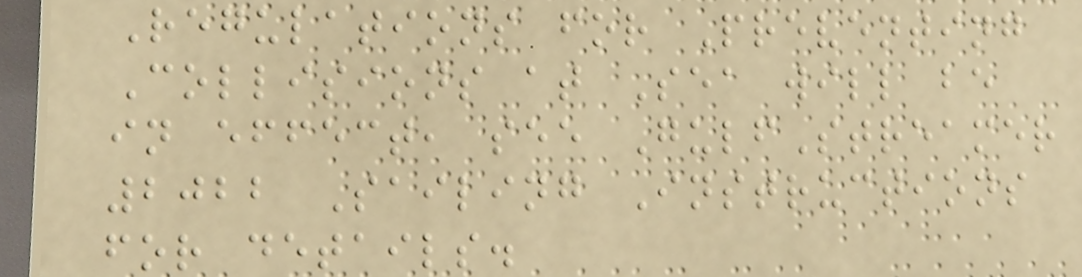Regulations for Preventing
Collisions at Sea will be
in effect, see GulfStreamer
2022 Sailing Instructions
for details.
